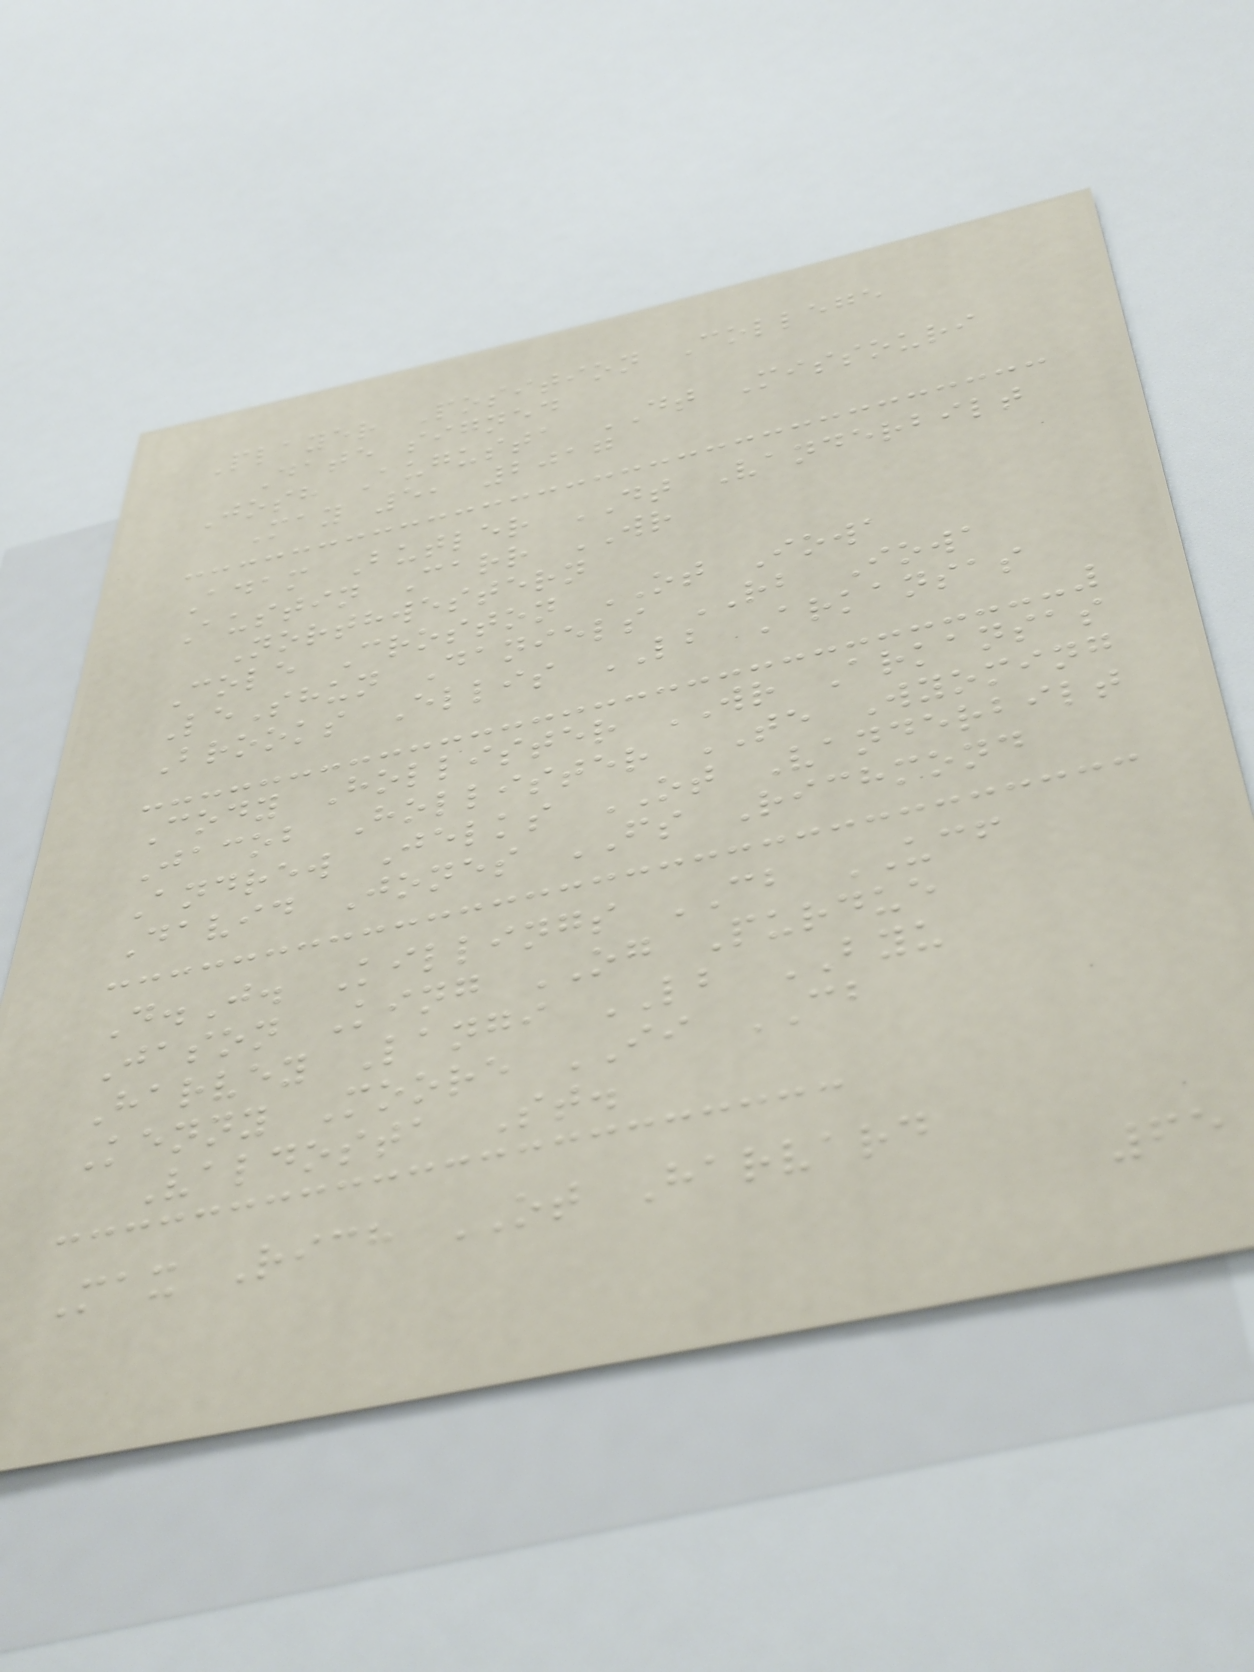Player Position College
Date signed
Josh Augusta DT Missouri
May 5, 2017
Adam Butler DT Vanderbilt
Austin Carr WR
Northwestern
Cole Croston OT Iowa
LeShun Daniels RB Iowa
Brooks Ellis LB Arkansas
Cody Hollister WR Arkansas
Jacob Hollister TE Wyoming
Andrew Jelks OT Vanderbilt
David Jones FS Richmond
D.J. Killings CB UCF
Jason King OG Purdue
Harvey Langi LB BYU
Kenny Moore II CB
Valdosta St.
Max Rich OT Harvard
65
